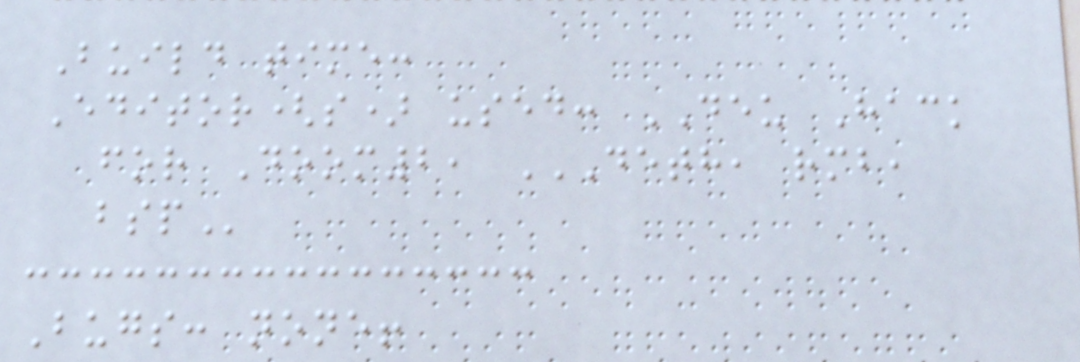Build time:
Editor(s) used: DEU Hack
for Doom2, DETH, RMB,
BSP
Bugs: none!
